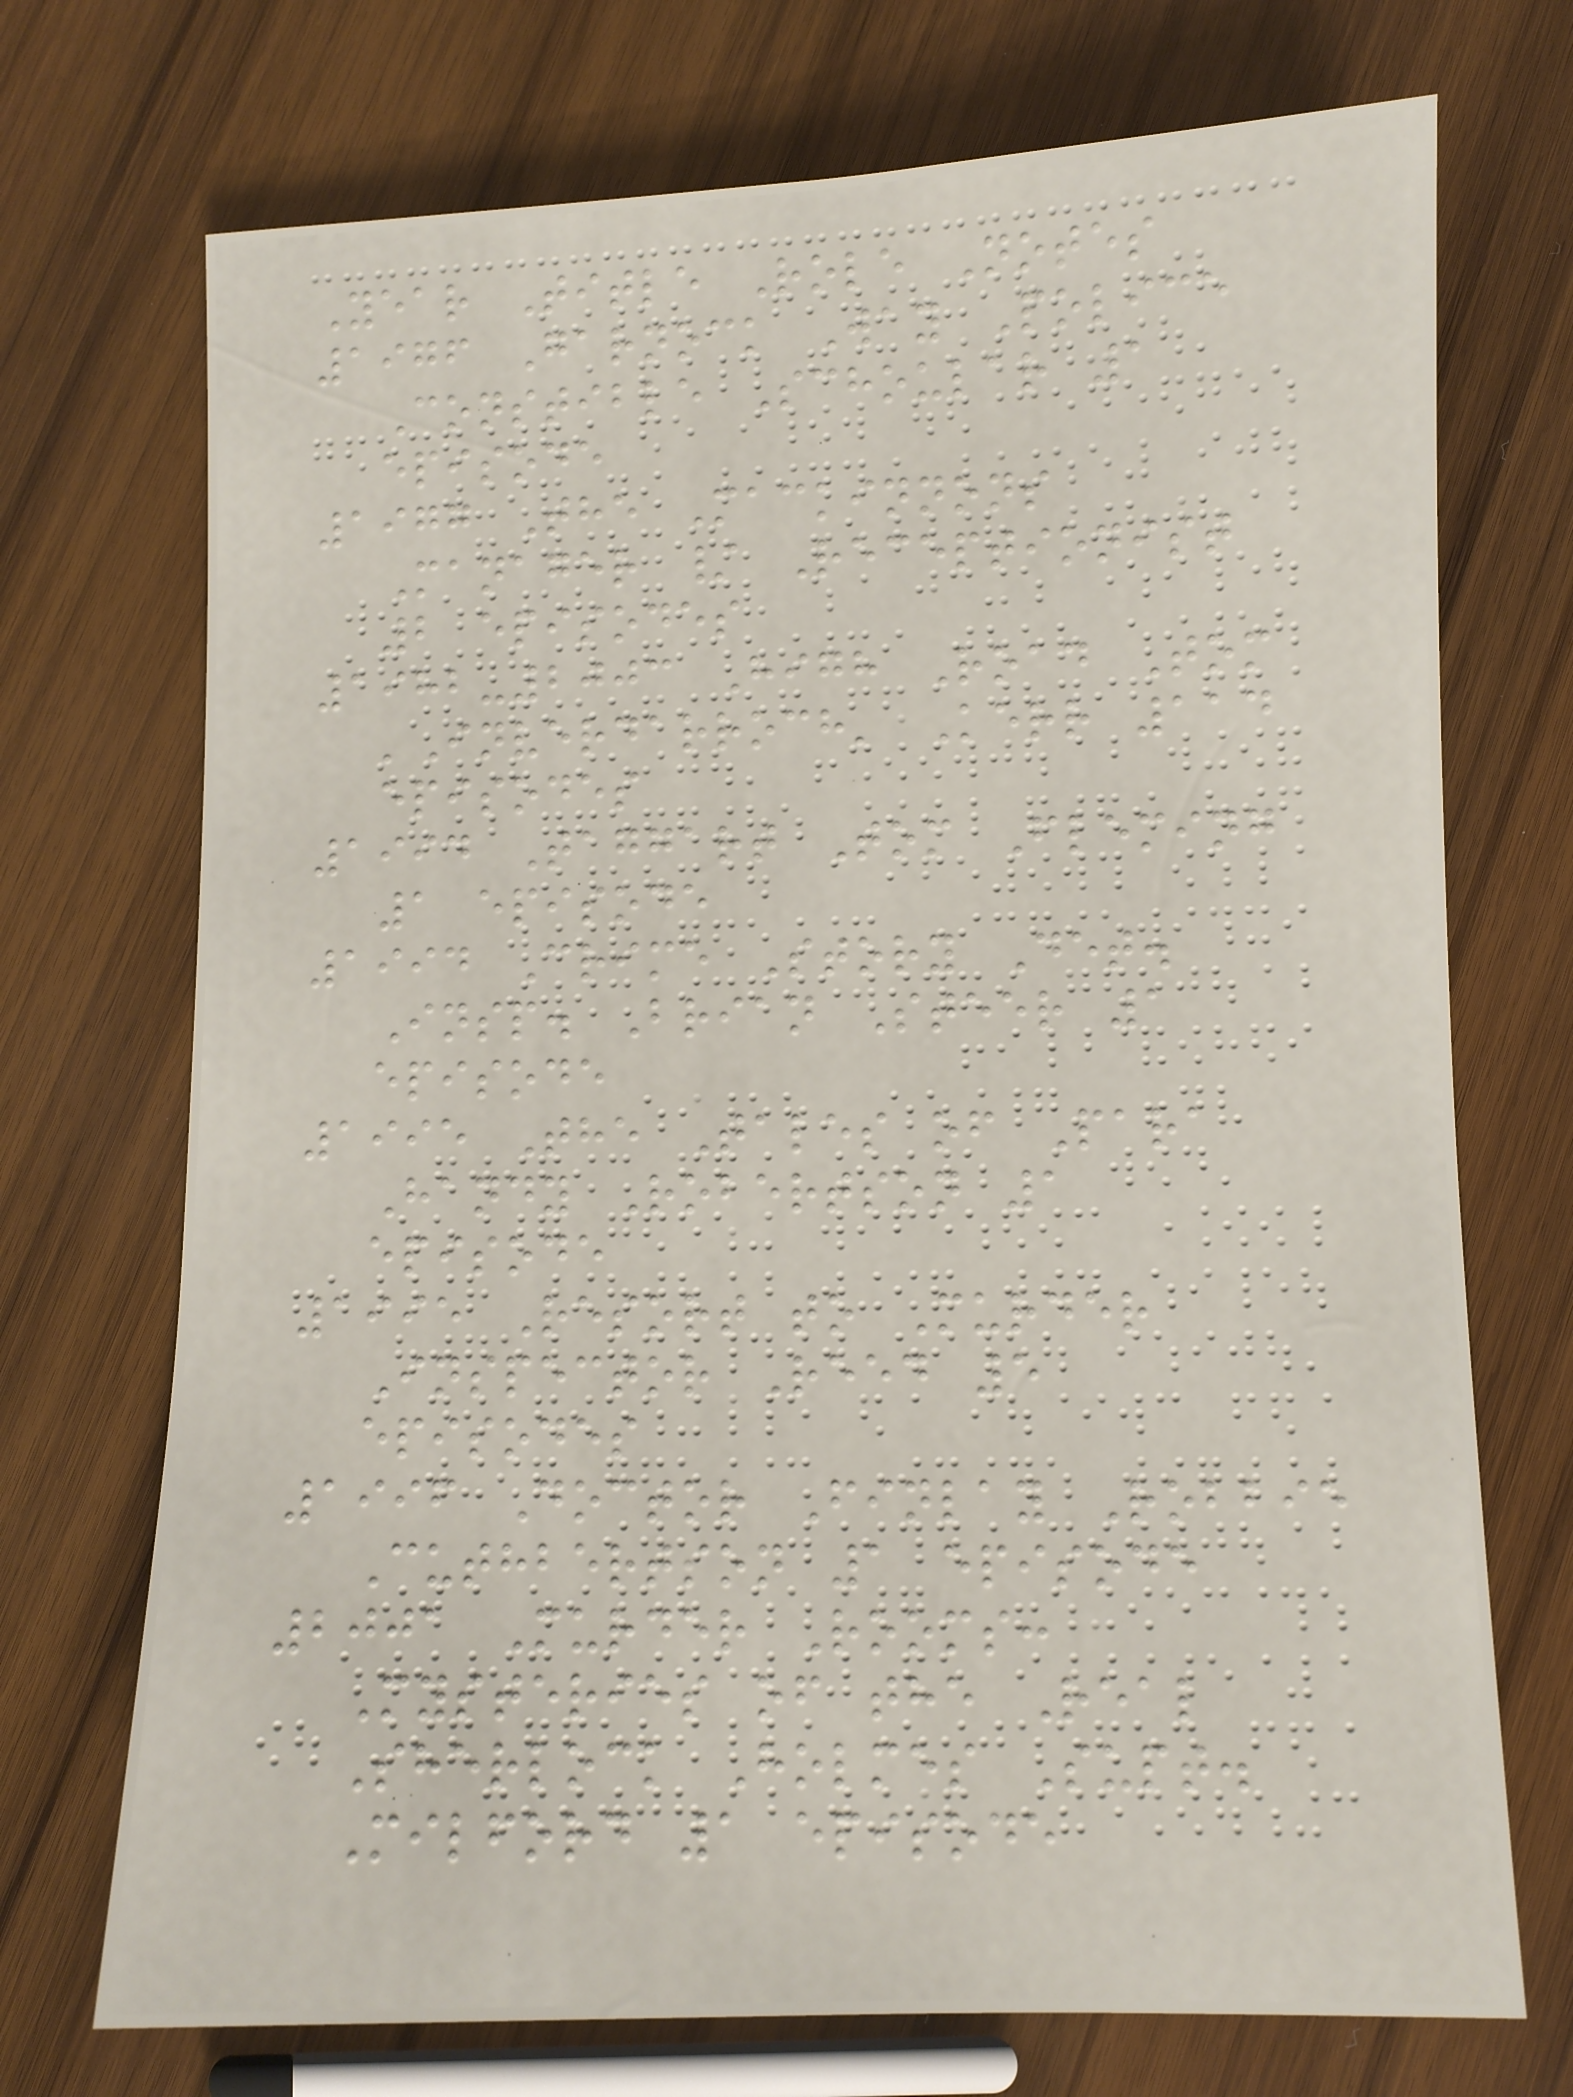Year Title Role Notes
1976 Garnock Way Police
Constible Schoular 1
episode
1977 The Mackinnons
Manager / Receptionist
2 episodes
1982-2003 High Road Tom
'Inverdarroch' Kerr 114
episodes
1994 Taggart Tom Fleming
1 episode
1994 Crime Story Det.
Insp. Brian Steer 1
episode
1995 The Tales of Para
Handy Robertson 1
episode
1995 Resort to Murder
Inspector Reed 5
episodes
1996 Doctor Finlay Robbie
Cuthbertson 1 episode
2001 Murder Rooms:
Mysteries of the Real
Sherlock Holmes Supt.
Milford 1 episode
